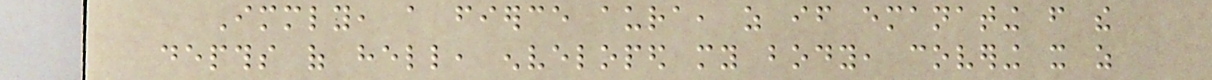Immediately, a fierce aura, as if emanating from the
depths of hell, enveloped my body, covering it as
